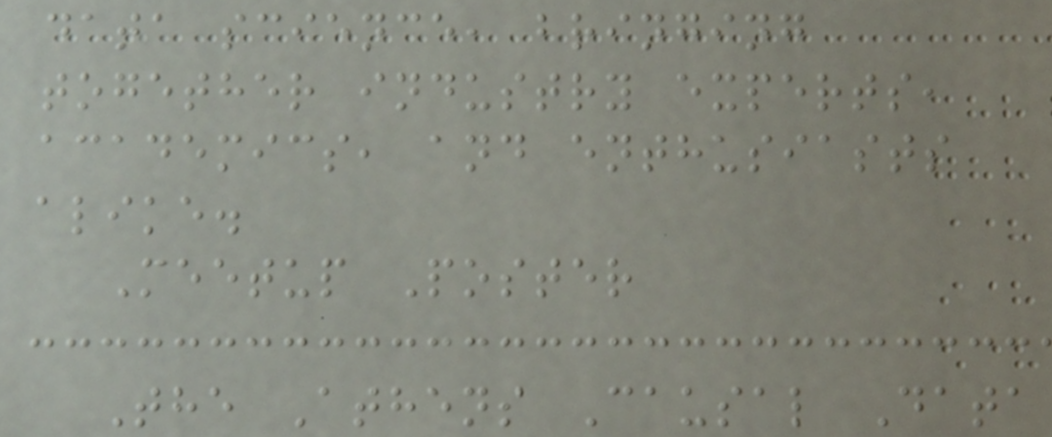data science, bringing
together industry experts,
academics, and enthusiasts
alike.
Meetup Poster
The Athens Causal Data
